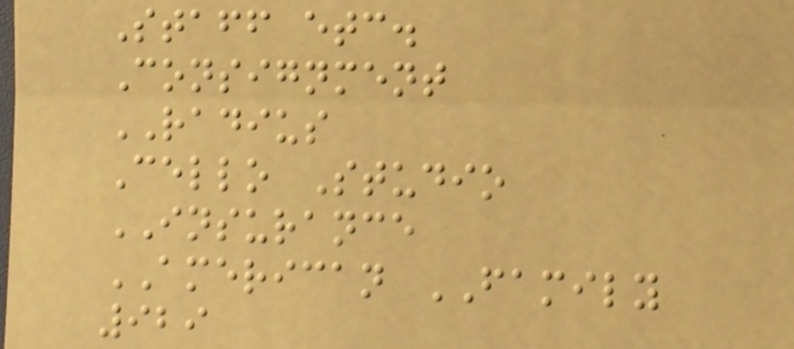Staff etc.
Consignment
RADIUS
Cello Studio
INSURANCE
AMERICAN FAMILY
929
